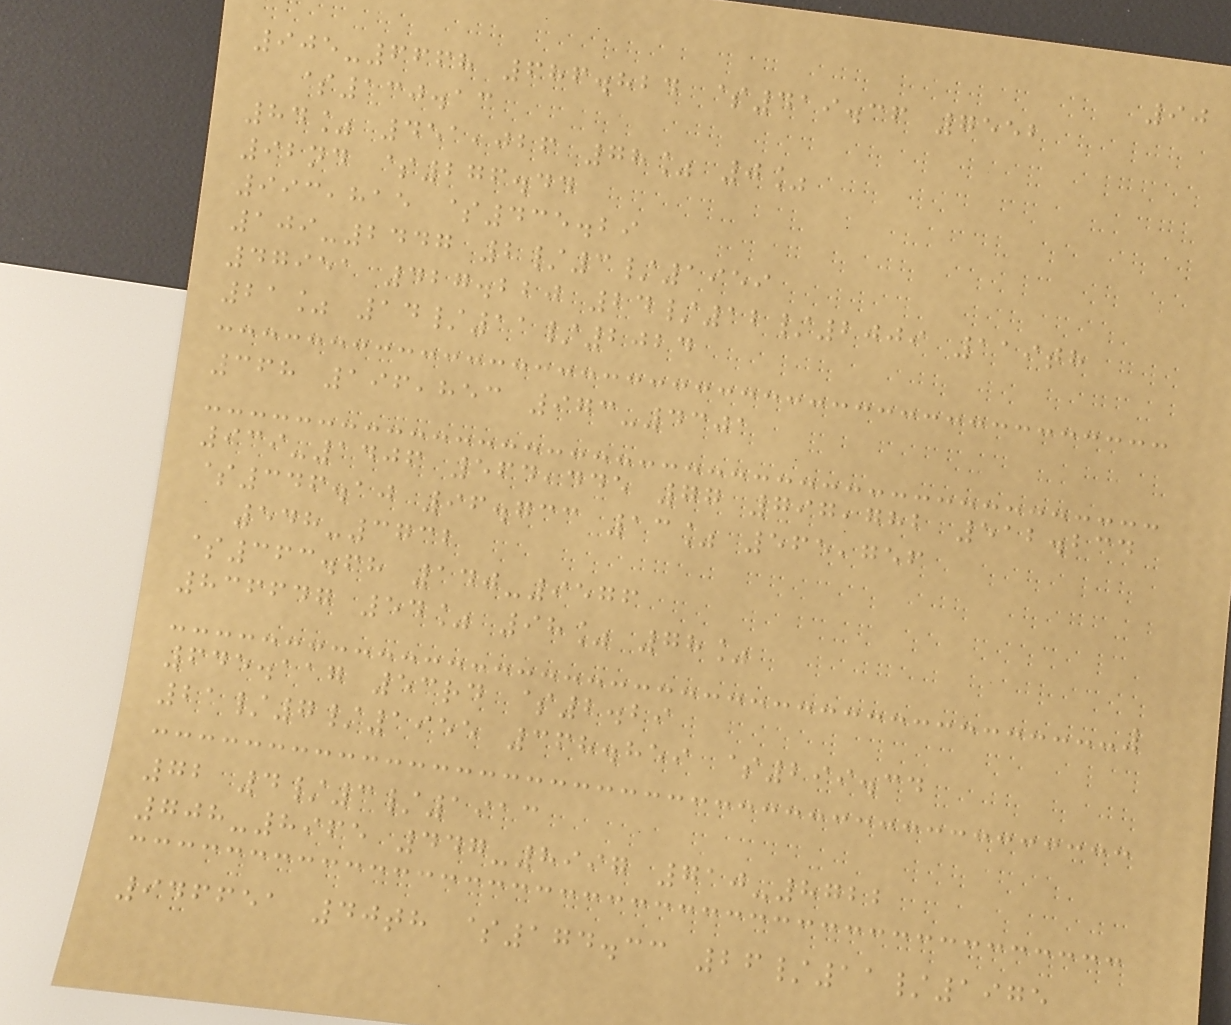90
905-6668 686.824 $419.36 7552
$130.13
84% 451,026 78% 0%
92nd $276.44
993,815 $435.29
109-2447 2/3/1959
47951 427.220 24/12/2009 119th
21% 14/11/2024
368 196,853 973-4301
939-1406 564,445 77 797,782 512.234
$346.10 96.733 13% 565,756
548-3732
$363.68 140-9576
836647 54% 98% 78%
645.117 53rd $2.29
21/7/1955 368.859 $299.34
72 4/3/1913
708-8965 447-8997 710-8722
946651 40th $174.33 26/11/1975
